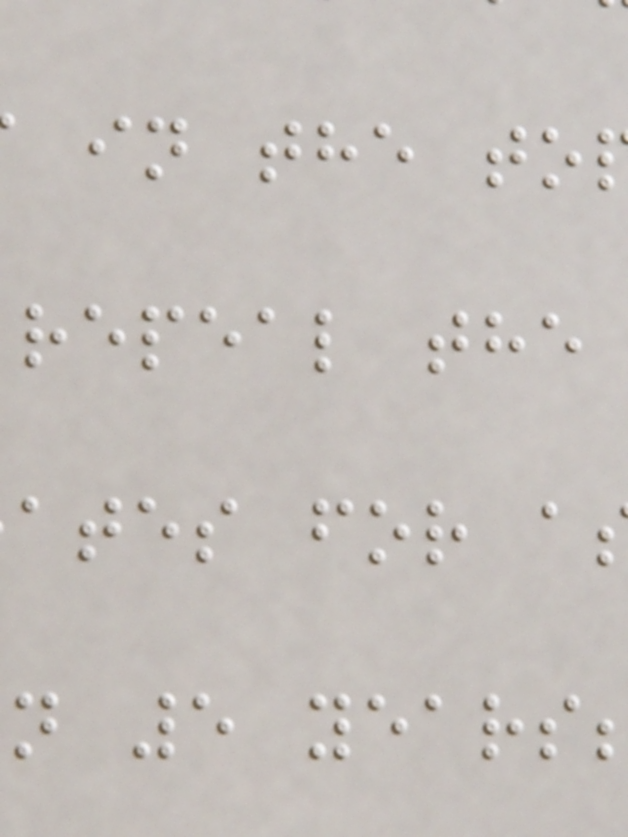in the to
repeal the
ates for a
n 5 years
